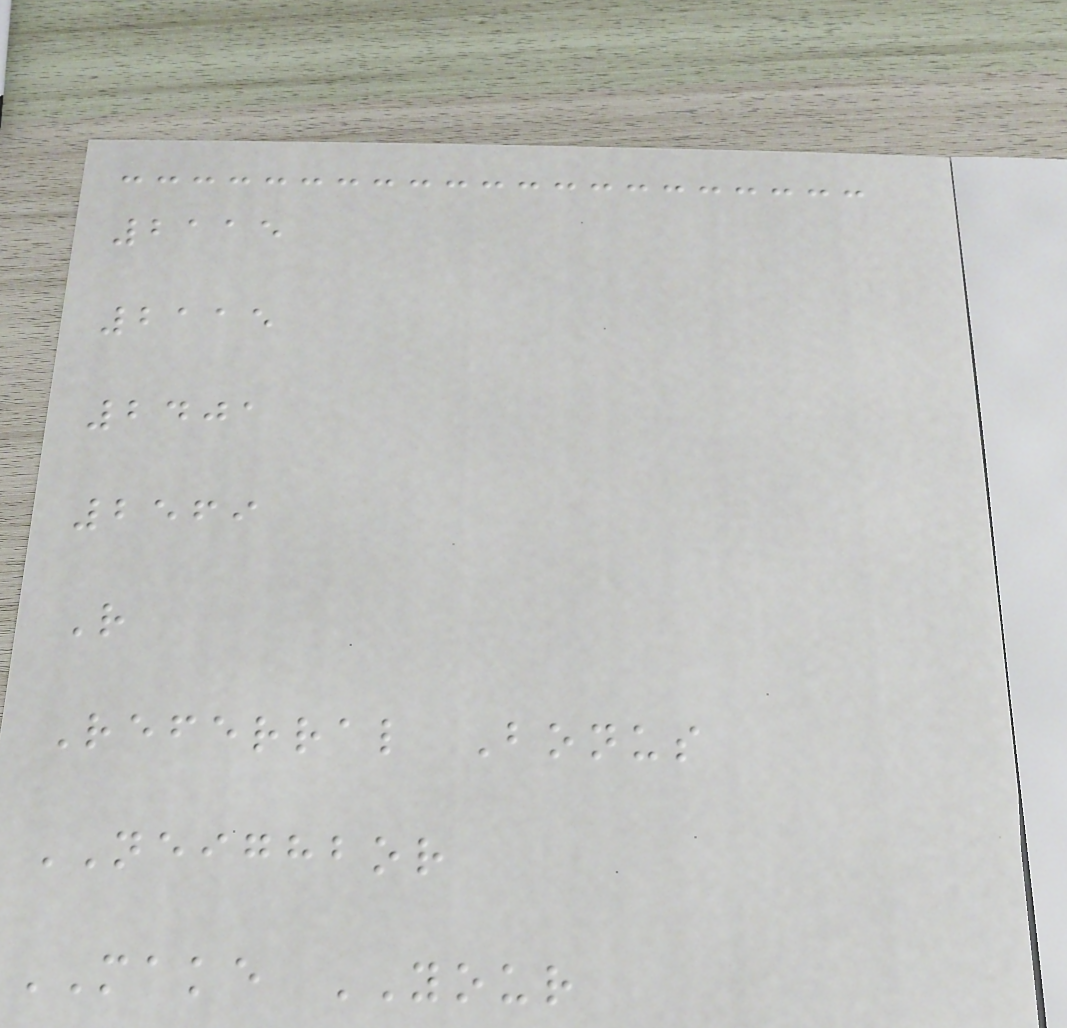2115
2115
2401
2569
R
Referral Bonus
NEIGHBOR
MAKE YOUR
